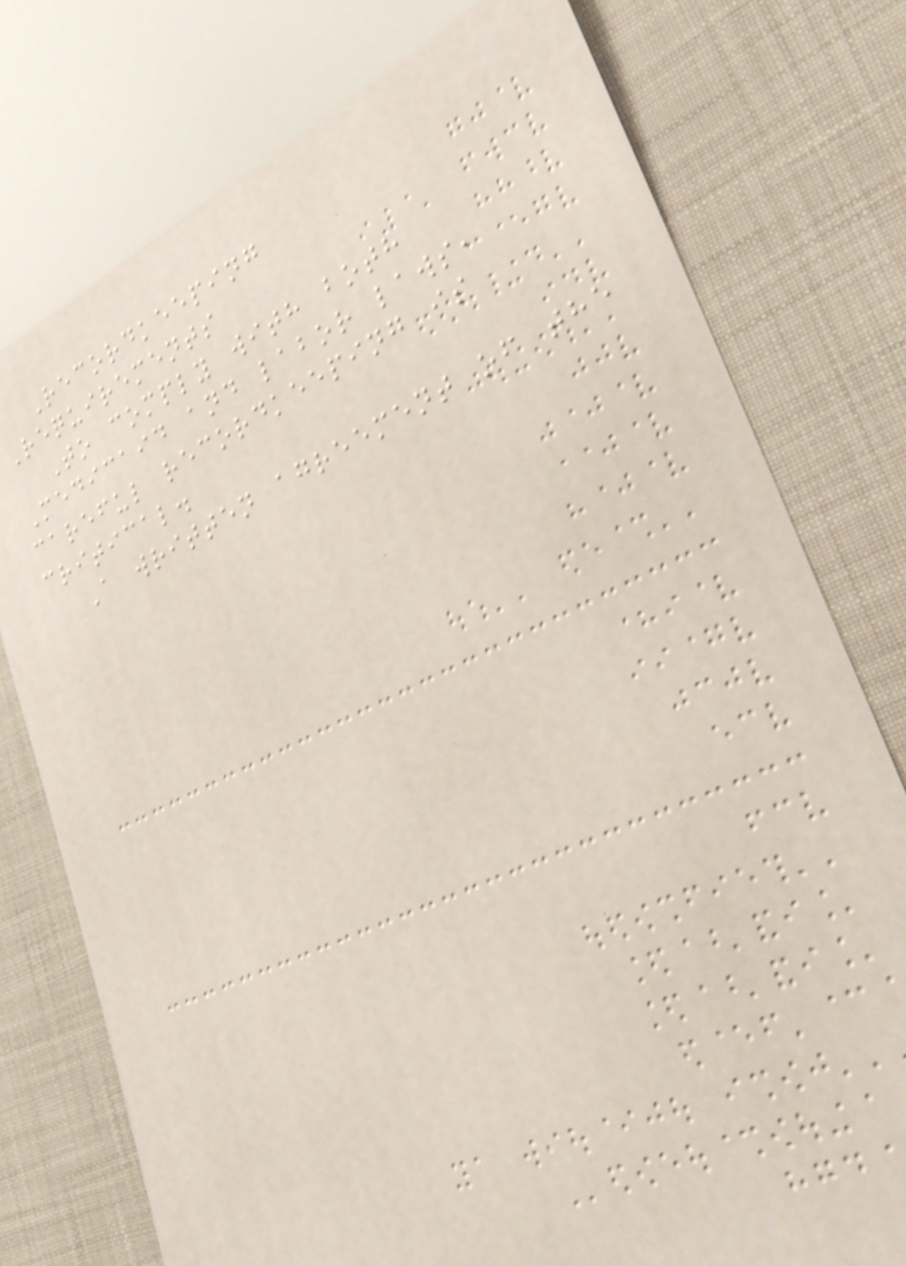Recordkeeping
Requirements
To comply with both
Medicaid and labor laws,
careful recordkeeping is
critical.
A written agreement of the
